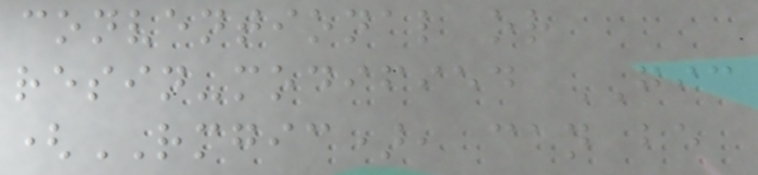conventional or
resin-modified GIC
(RMGIC), can be
